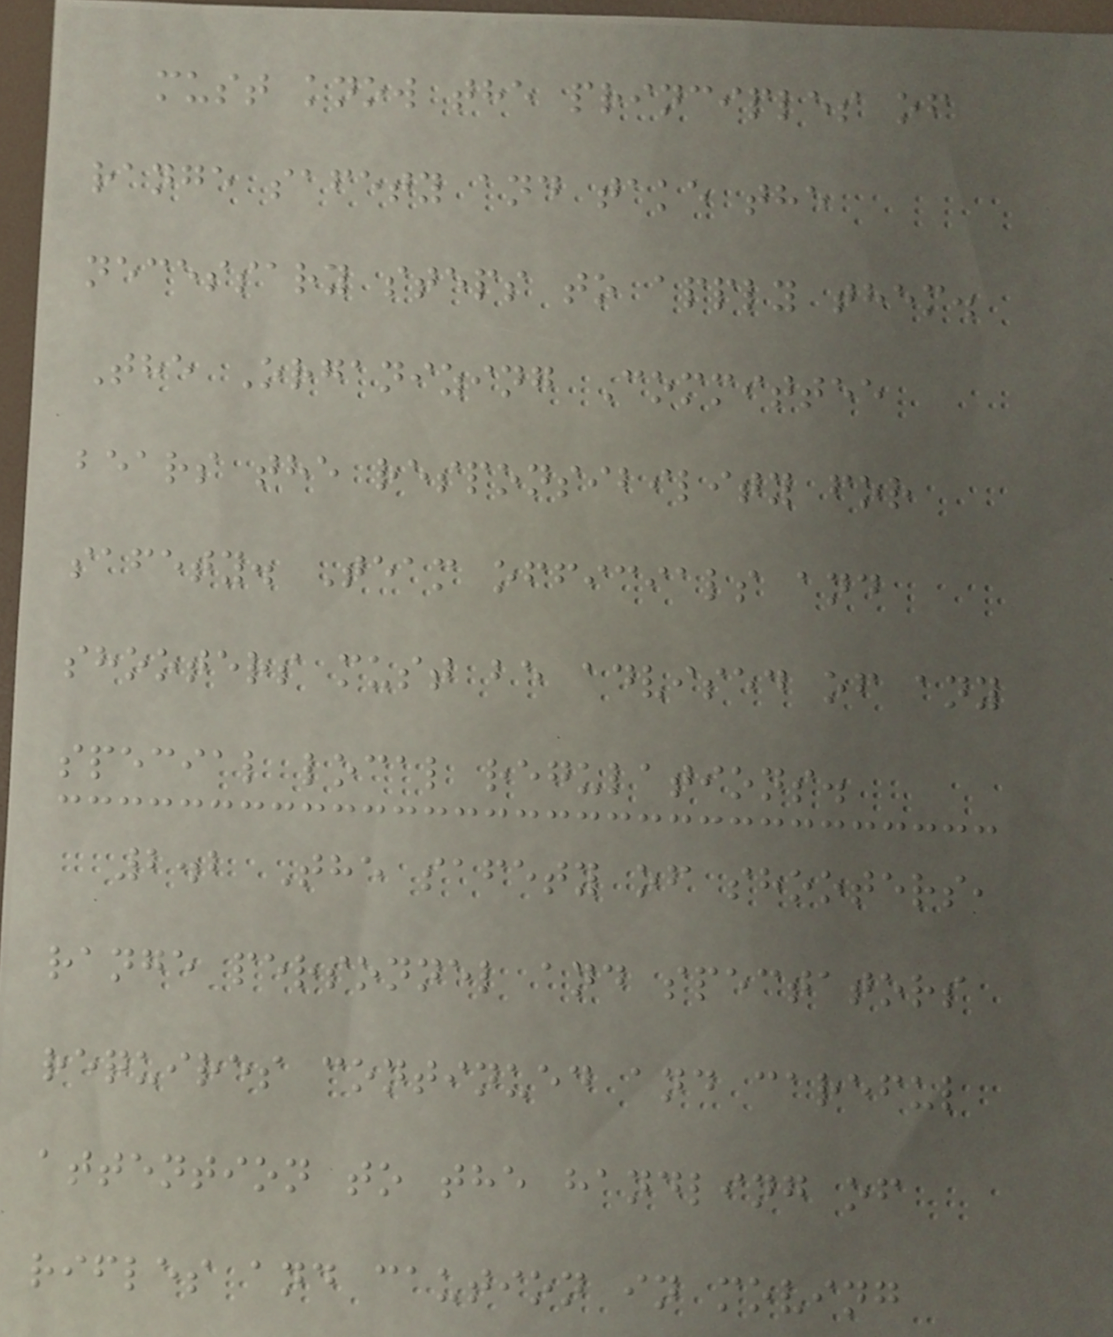must know the principles of
range safety and take the
necessary steps to apply them.
The Organizing Committee
bears the responsibility for
safety. Team officials and
shooters must be advised of any
special local regulations.
2.2 The safety of shooters,
range personnel and spectators
requires continued and careful
attention to the handling of
rifles and caution in moving
